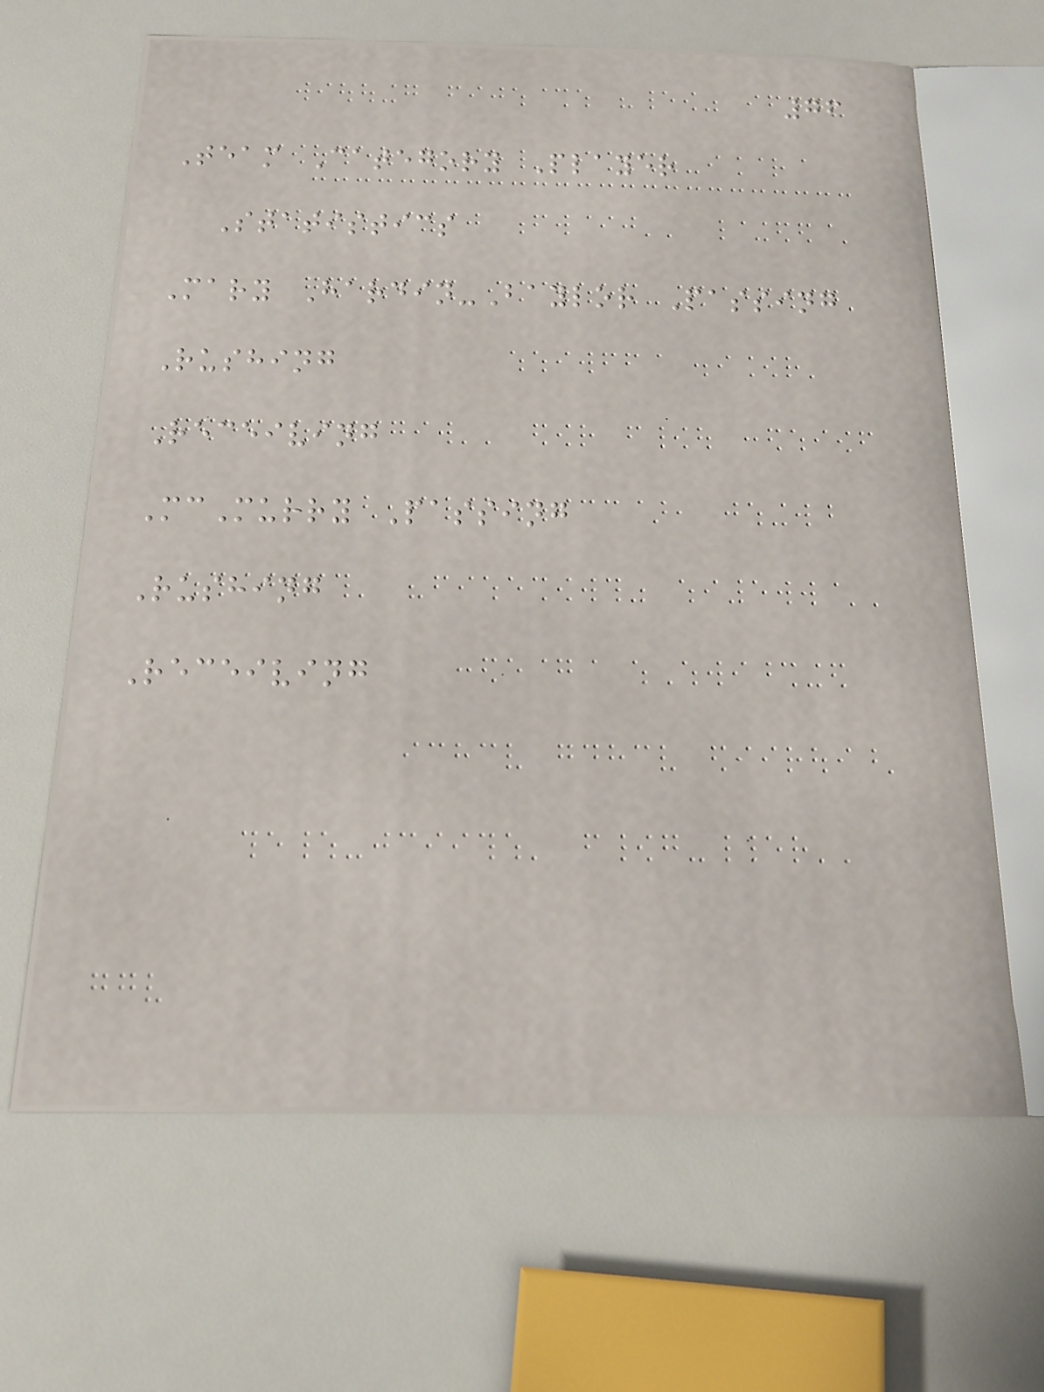76
Team Category Player
Statistics
Mary Hardin-Baylor Passing
Rushing
Receiving
McMurry Passing
Rushing
Receiving
